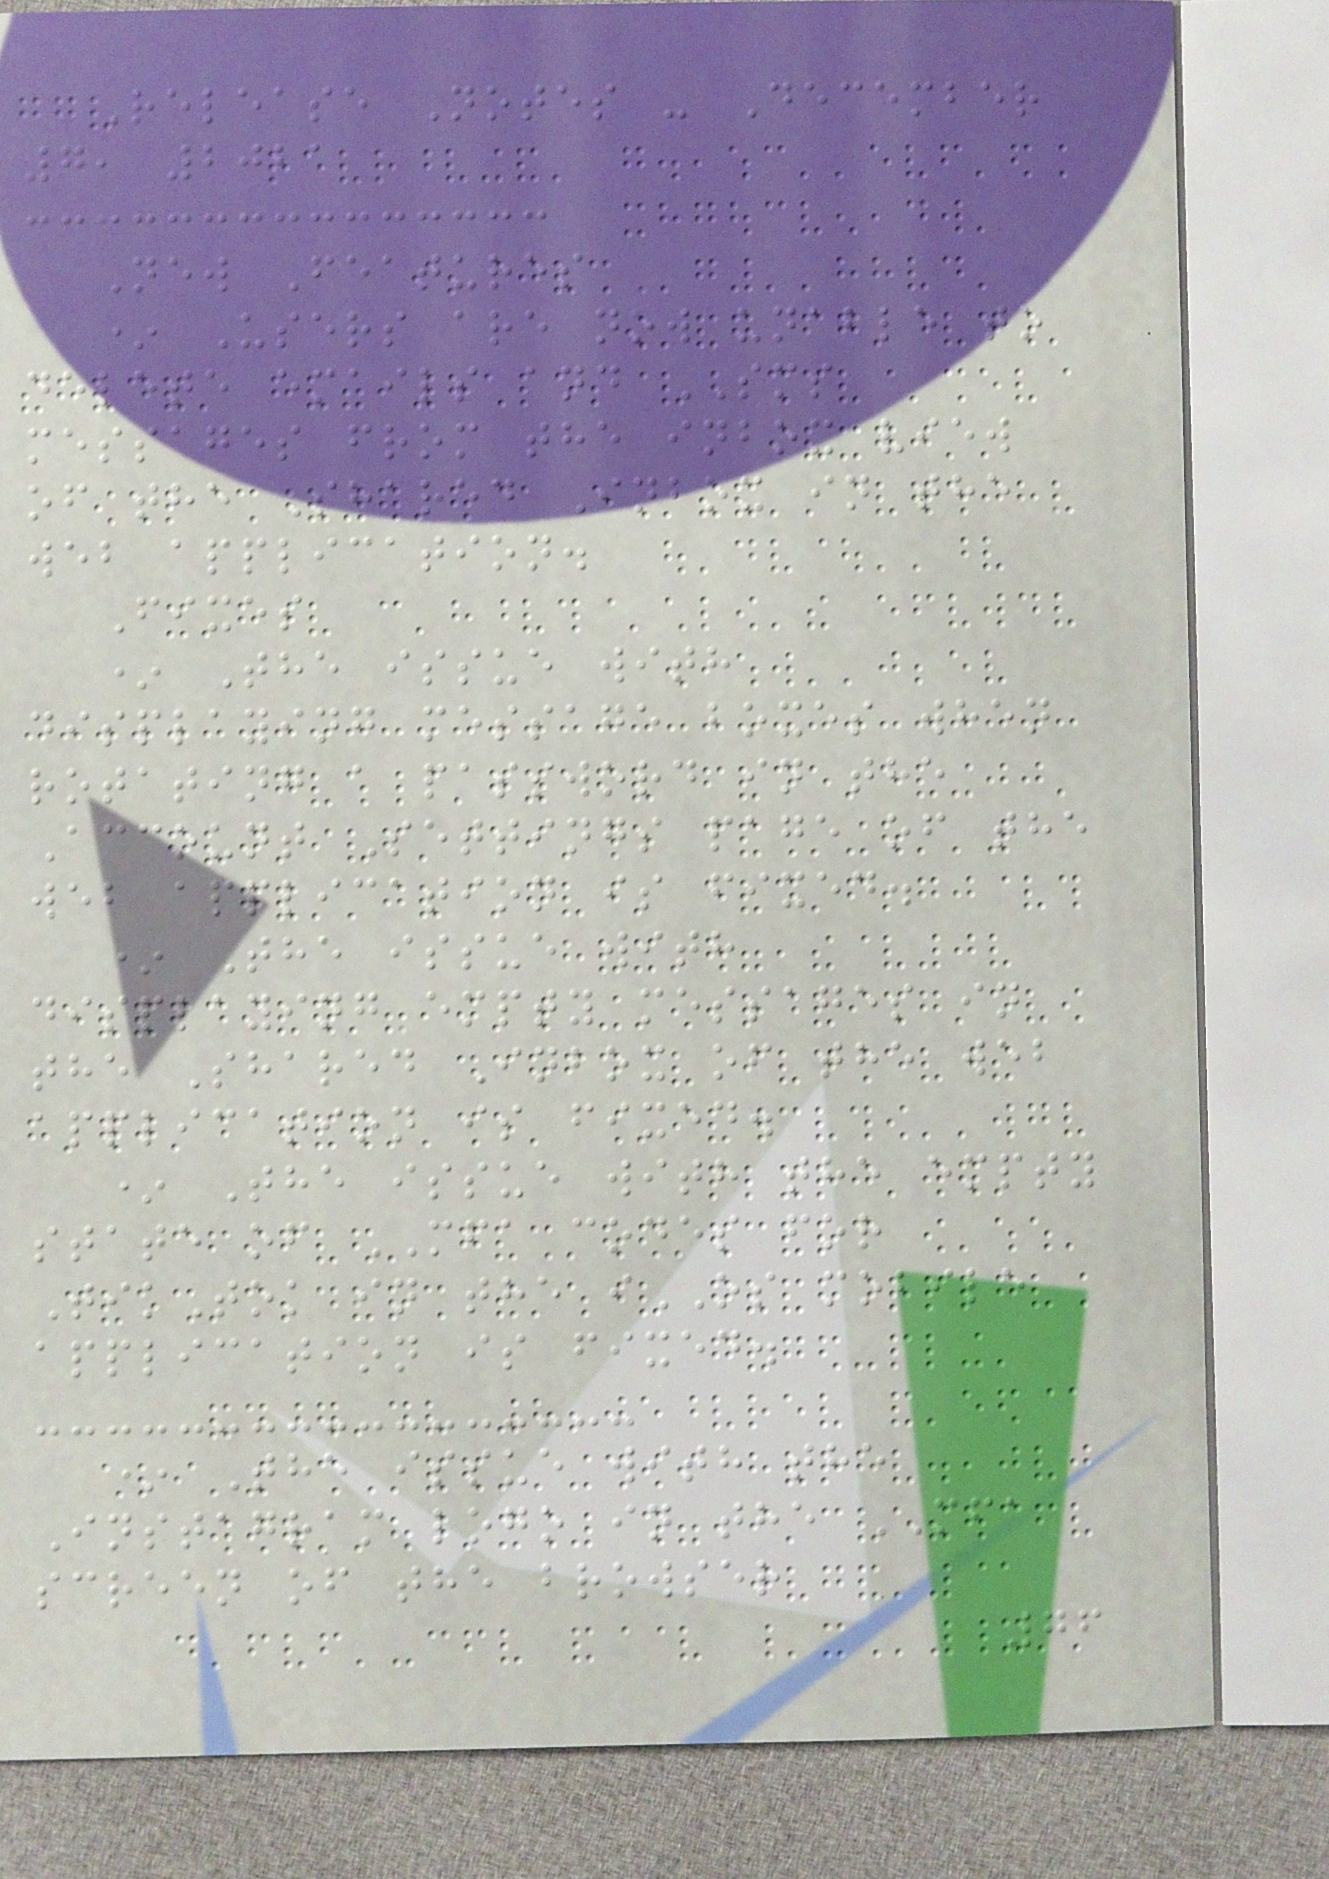Release Notes - December
7, 2021
New Features
* Users are now unable to
delete emails and SMS
messages from the inbox view
of the Shared Inbox in the
web application.
Fixes
* The issue with
displaying message boxes when
rotating a password in the
Account Settings page of the
web application is fixed.
* The issue with
displaying empty messages in
the Shared Inbox of the web
application is fixed.
* The issue with the empty
state of MFA codes for
TikTok in the iOS mobile
application is fixed.
* The issue with the
Instagram logo in the MFA
screen of the browser
76
